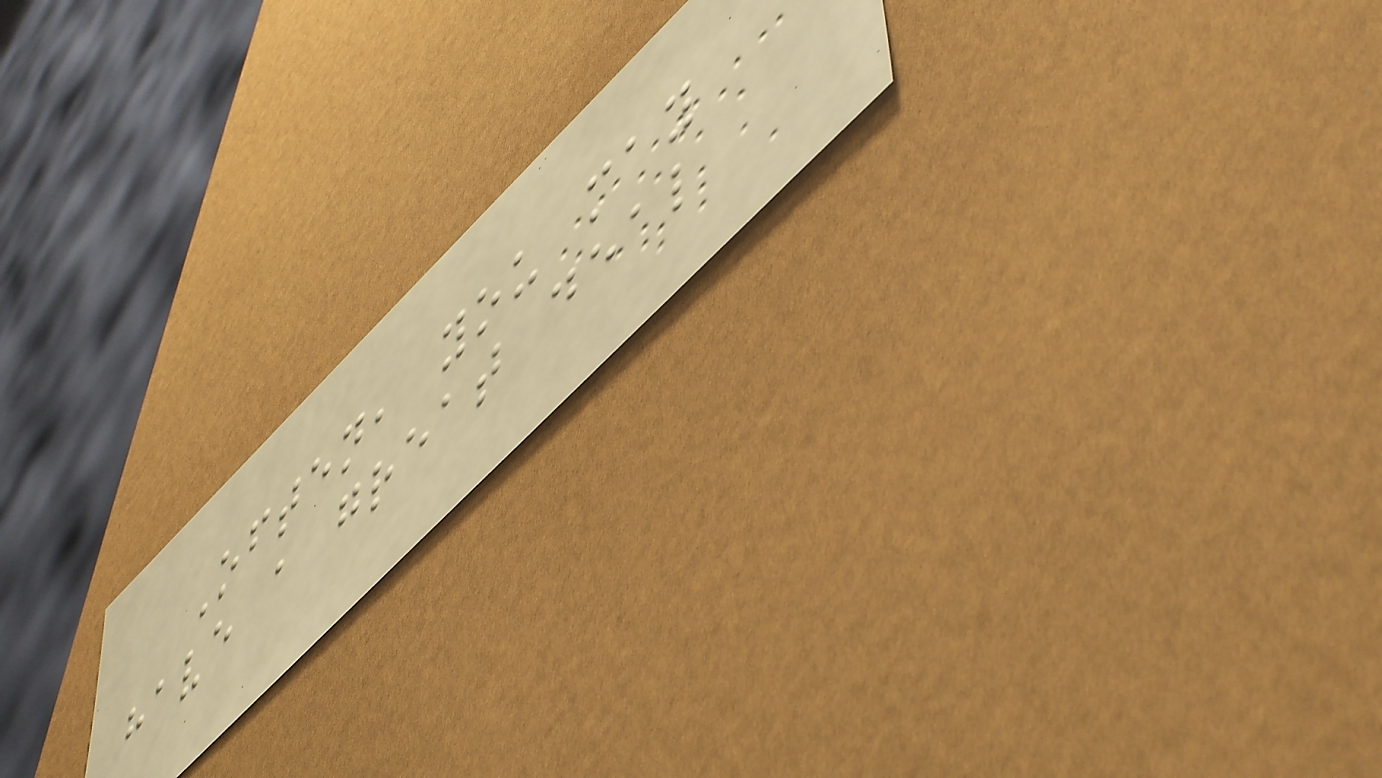Often, you may
have a great deal
